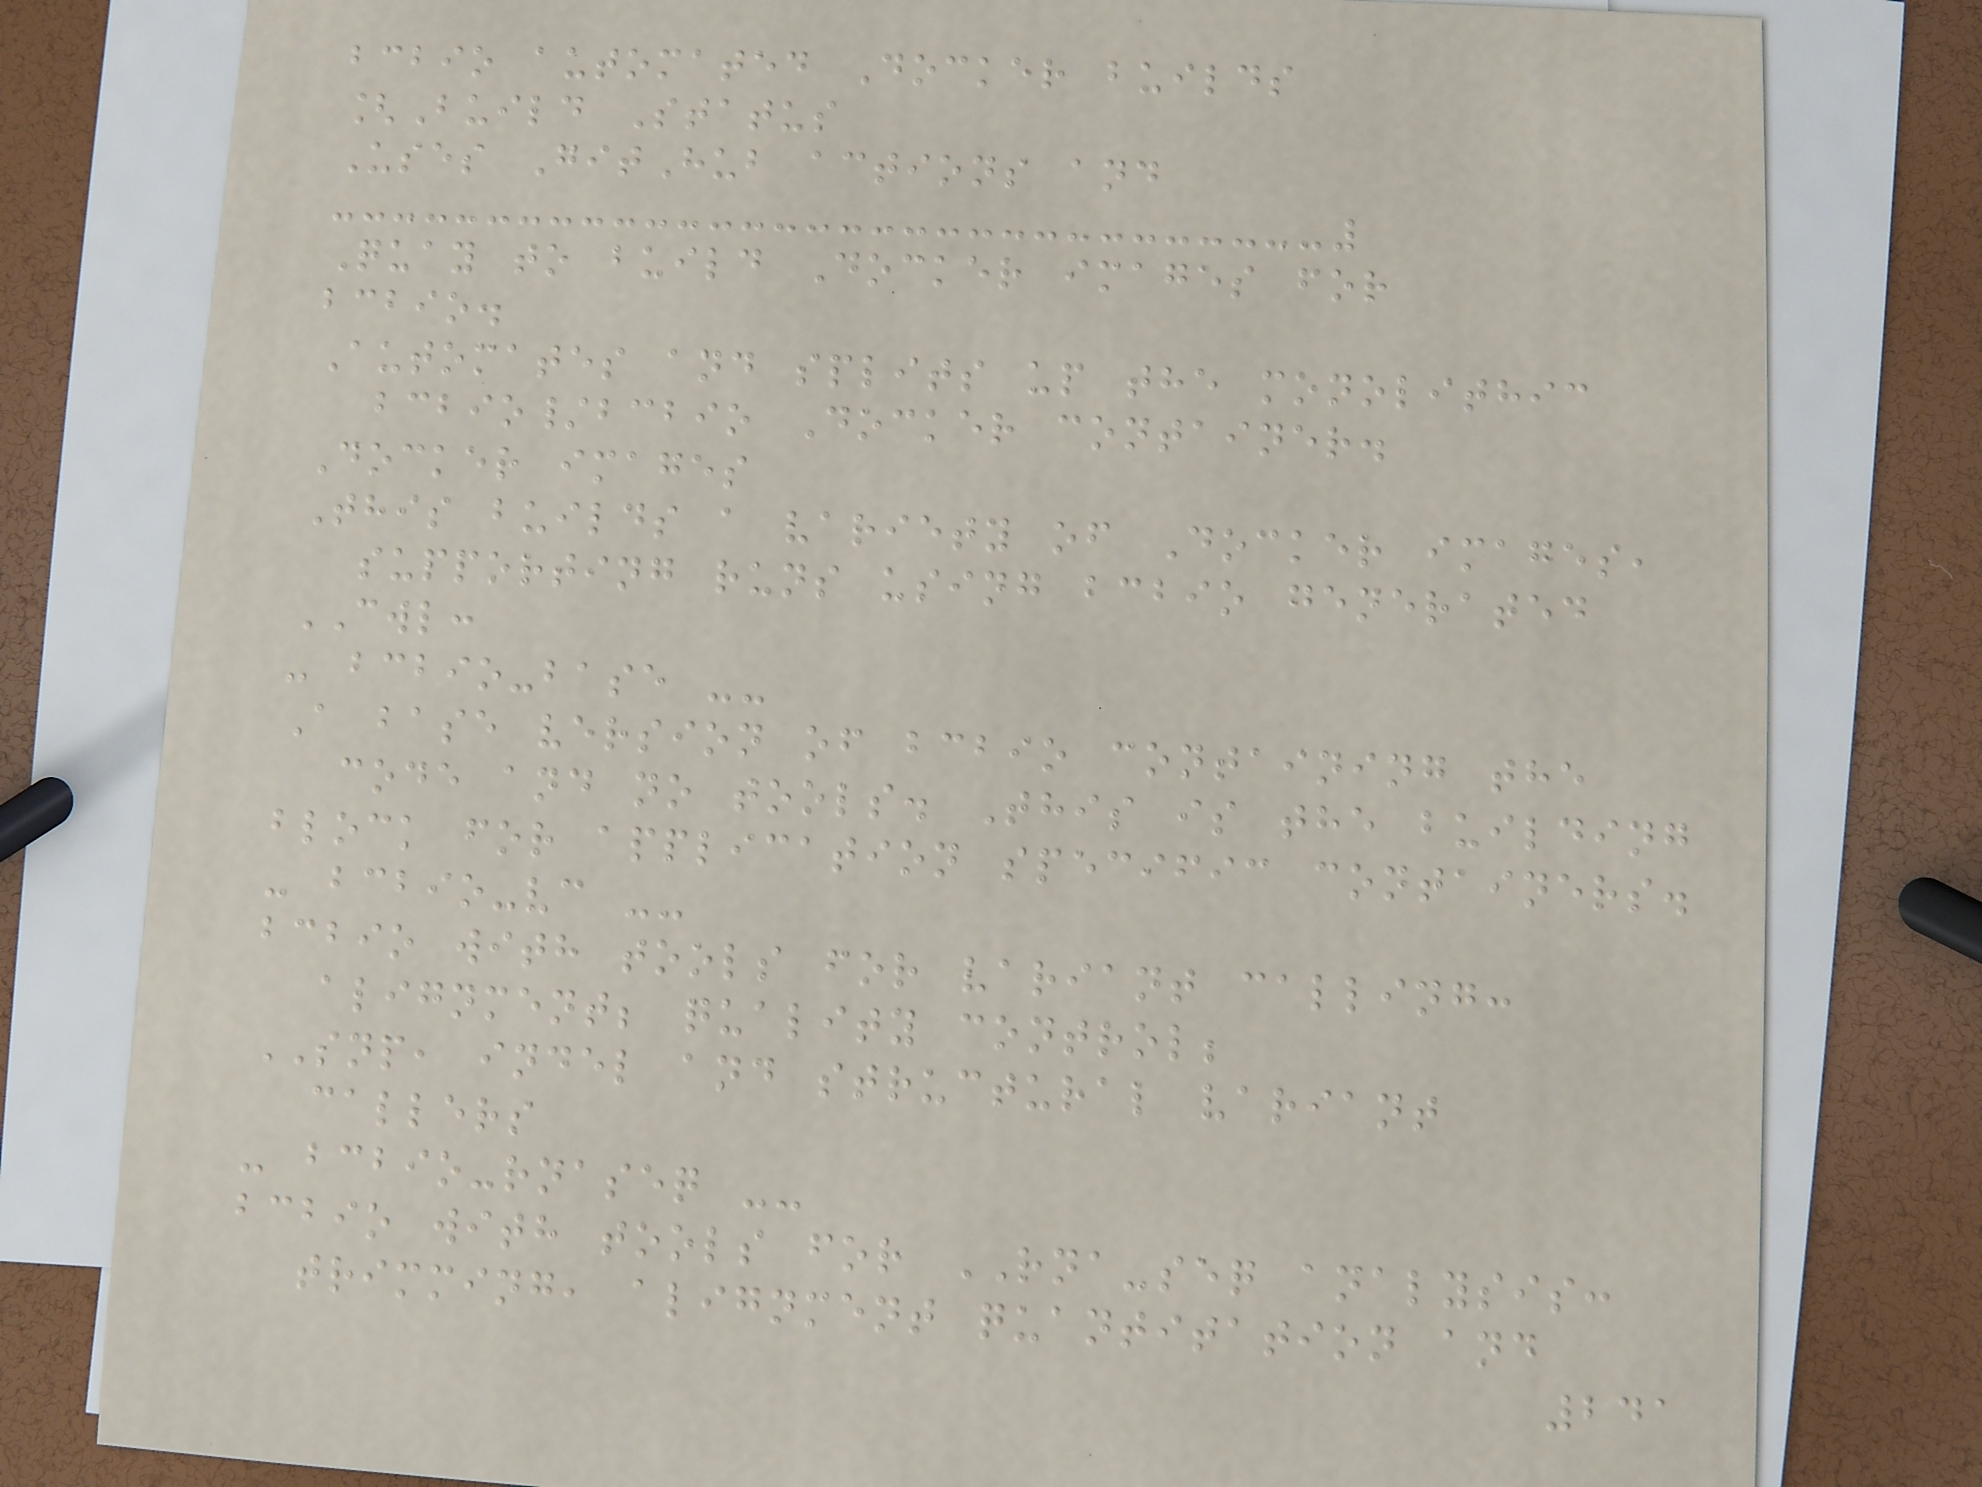bcbio automated Docker builds
[Build Status
Uses GitHub actions and
Quay to build Docker images for
bcbio.
Automates and splits up the monolithic
bcbio/bcbio Docker container.
Docker images
This builds a variety of Docker images,
supporting runs using bcbio generated
CWL:
- bcbio-base --
A base version of bcbio containing the
code and no tools. This is the building
block for application specific containers.
- bcbio-vc --
bcbio with tools for variant calling:
alignment; quality control;
SNP, indel and structural variant
callers
- bcbio-rnaseq --
bcbio with tools for RNA-seq analysis:
trimming, alignment quantitation and
241
